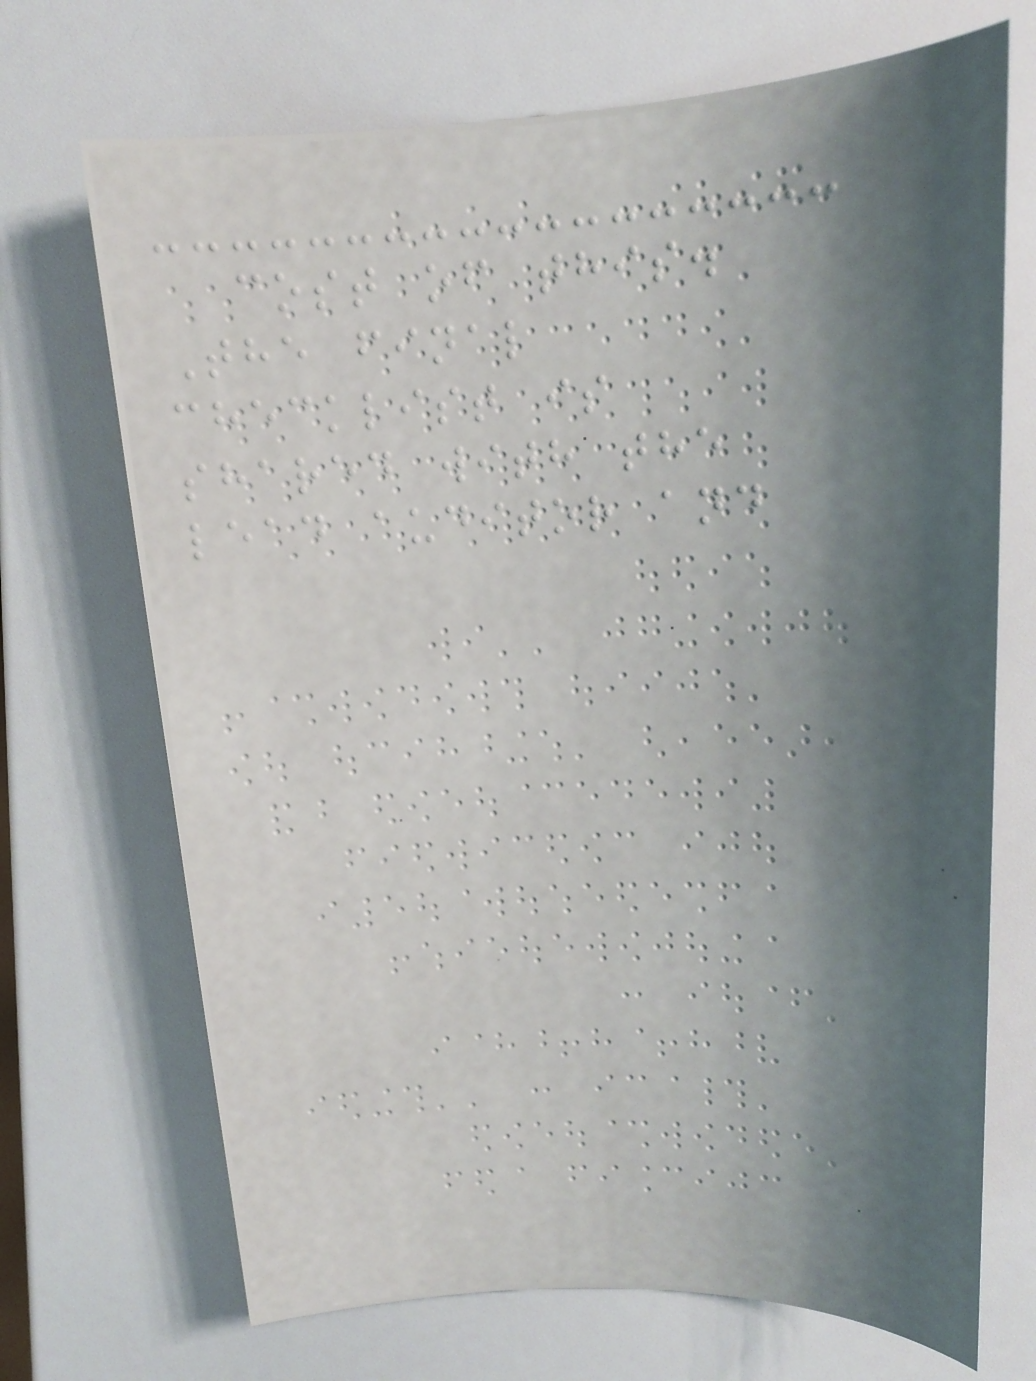cost of this.
The final
checklist is
shared with the
lead auditor and
